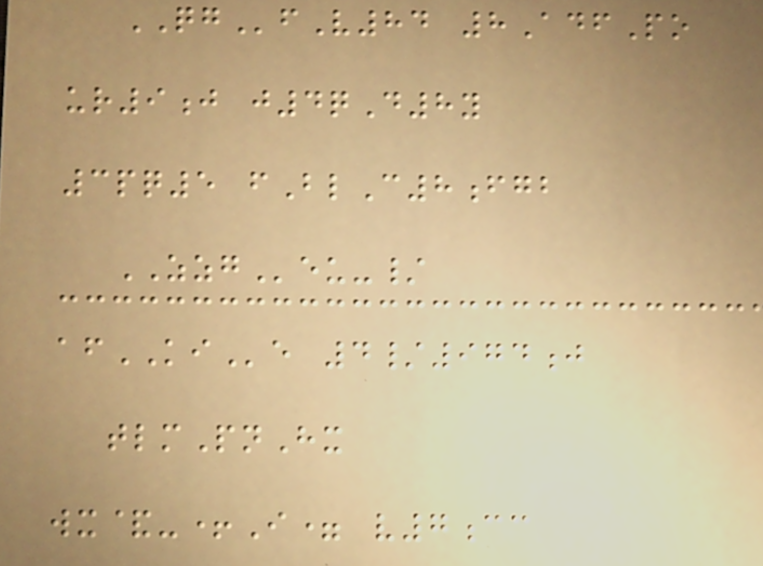QGfV84 8AdfPo
ur9j j4qD8y
3pq5 fBlC8fgb
ZZGeu-/
afKIe 4/974j
tlmPnHx
wx&-+I= v7cc
